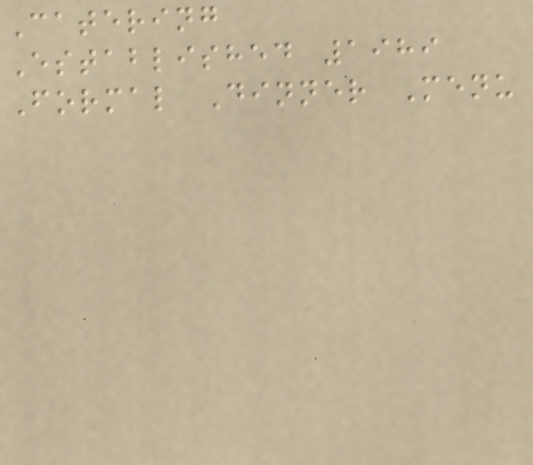Catering
Established 1989
Formal Dinner Menu
